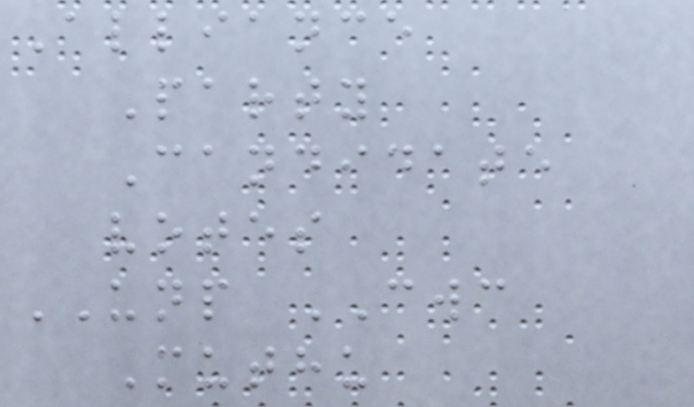Alliance
Party
Candidate
votes
UNP CWC
Muthu
